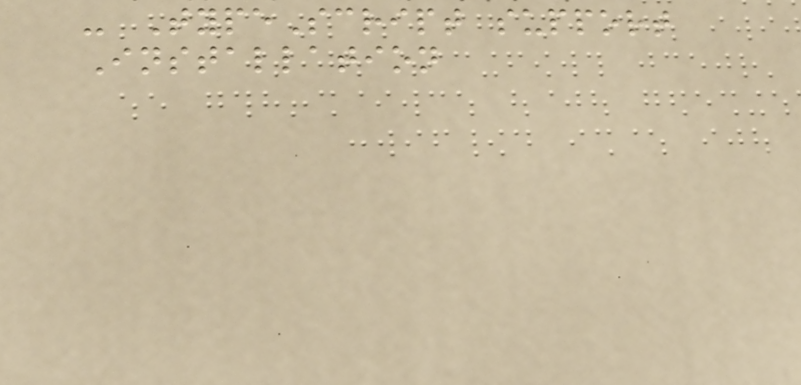- TypeScript support
Installation
